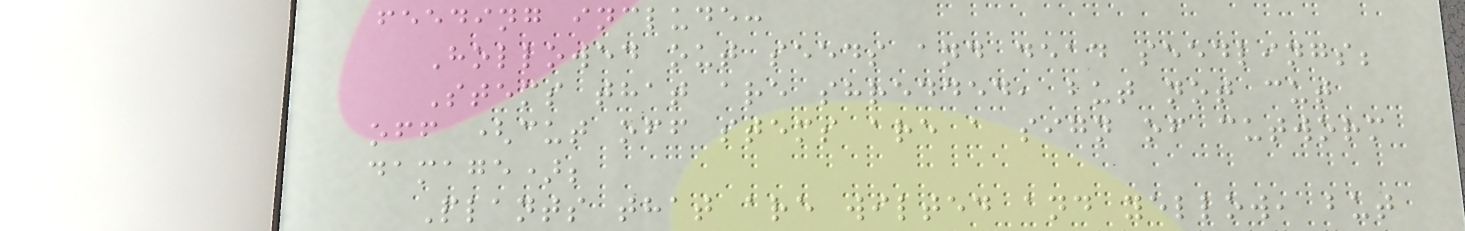feeding include:
Hollowed out seeds and dead seedlings;
Stems that are shredded, but not cut
off (cut off stems are a sign of cutworm
damage);
Plants that are wilted and yellow, but
